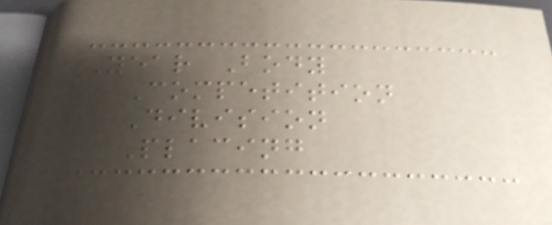Year Body
Competition
Division
Placing
